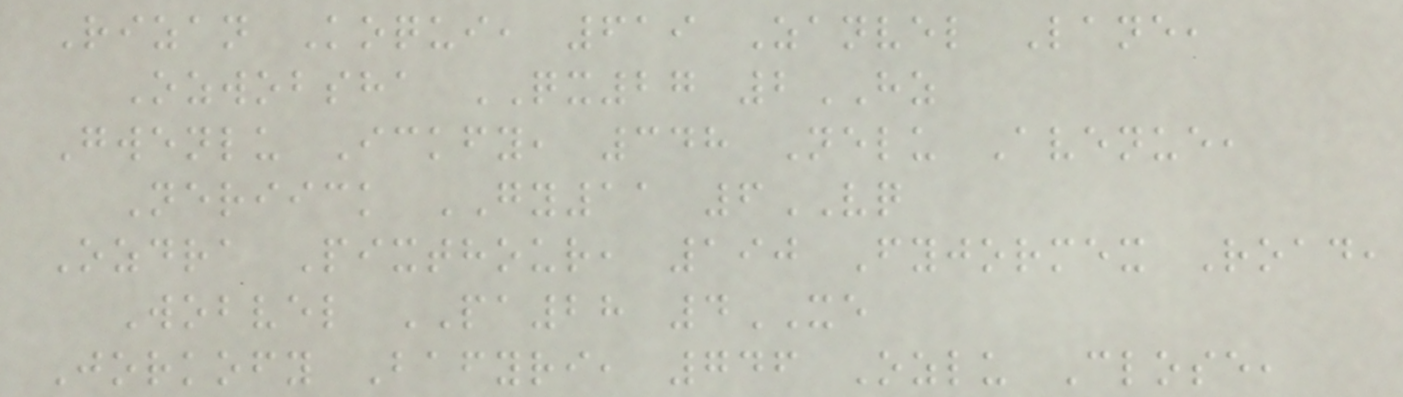Rizan Koqui, 619 Zanvel Lane,
Ozwobsha QX27 2HZ
Gwenlu Ickfy, 348 Nelu Avenue,
Neriick GY11 6VQ
Ozdra Pixthour, 190 Fyjormex Road,
Wobvel PA28 4XE
Jorkofy Bafyri, 746 Ozlu Close,
